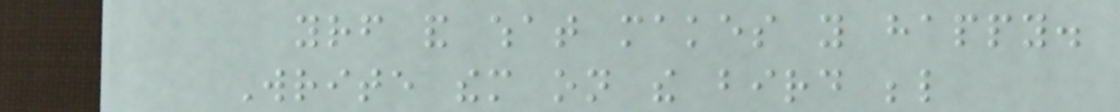yourself and what makes you happy.
Write them on the bird below
